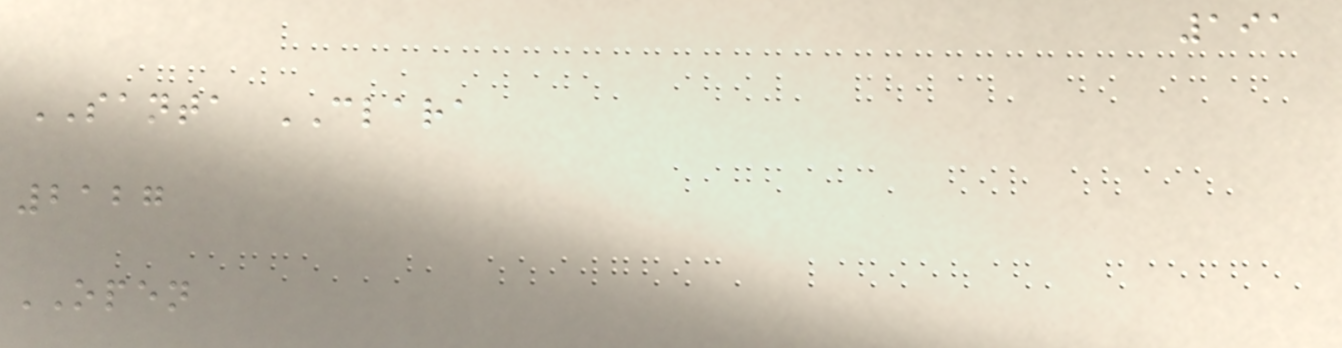191
SANTA CLARA
2127
OPEN
